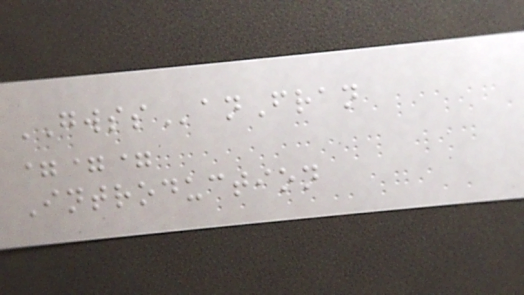GWSSanFran
===
Introduction
